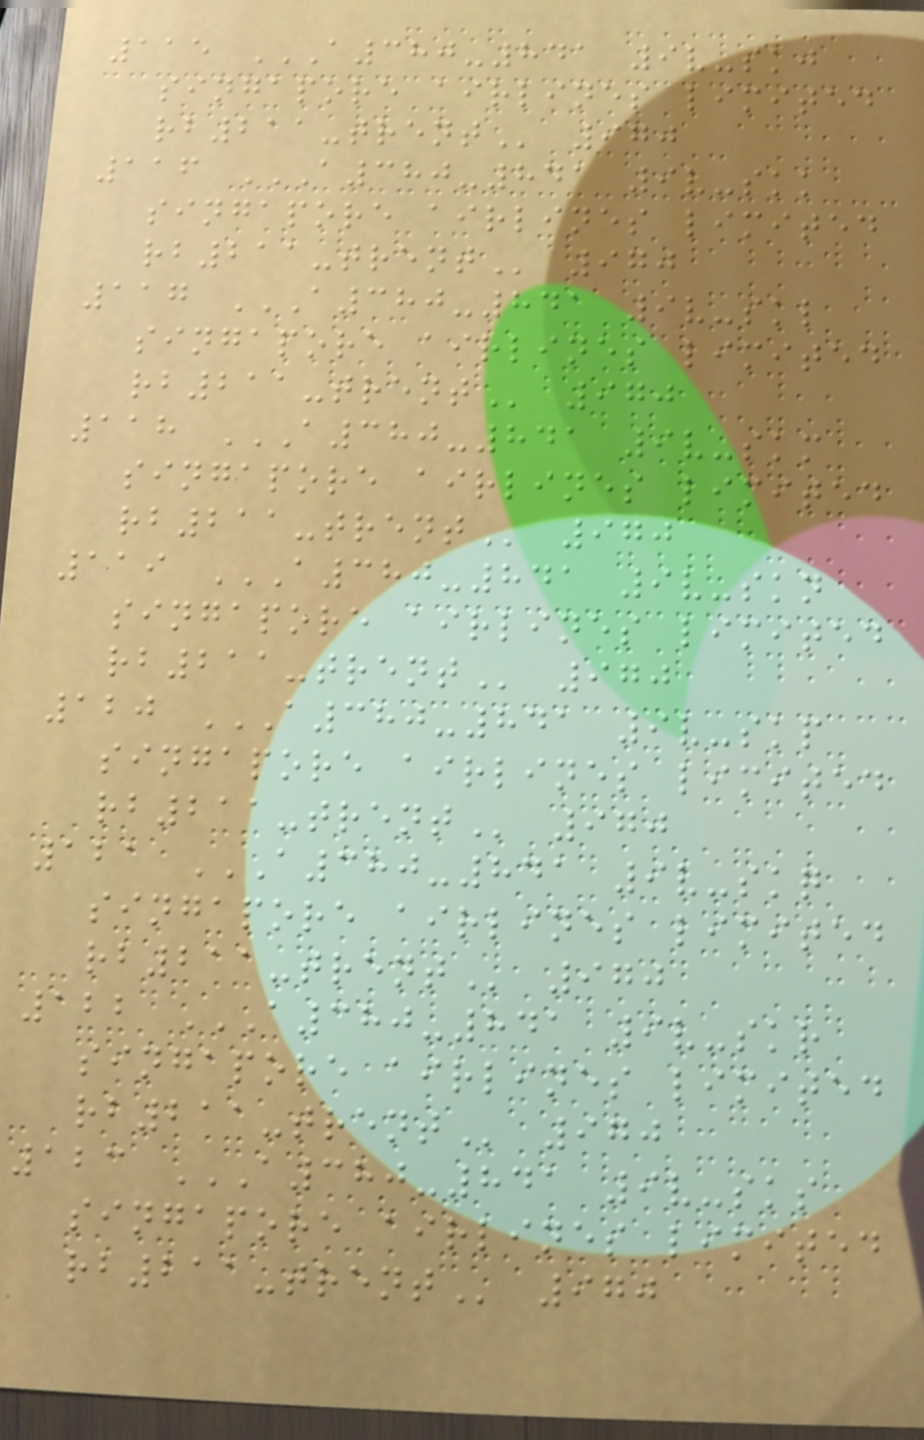115 A380-841 9V-SKJ
SINGAPORE AIRLINES LIMITED
RB211-TRENT 970
116 A380-841 9V-SKK
SINGAPORE AIRLINES LIMITED
RB211-TRENT 970
117 A380-841 9V-SKL
SINGAPORE AIRLINES LIMITED
RB211-TRENT 970
118 A380-841 9V-SKM
SINGAPORE AIRLINES LIMITED
RB211-TRENT 970
119 A380-841 9V-SKN
SINGAPORE AIRLINES LIMITED
RB211-TRENT 970
120 A380-841 9V-SKP
SINGAPORE AIRLINES LIMITED
RB211-TRENT 970
121 A380-841 9V-SKQ
SINGAPORE AIRLINES LIMITED
RB211-TRENT 970
122 A380-841 9V-SKR
SINGAPORE AIRLINES LIMITED
RB211-TRENT 970
123 A380-841 9V-SKS
SINGAPORE AIRLINES LIMITED
RB211-TRENT 970
